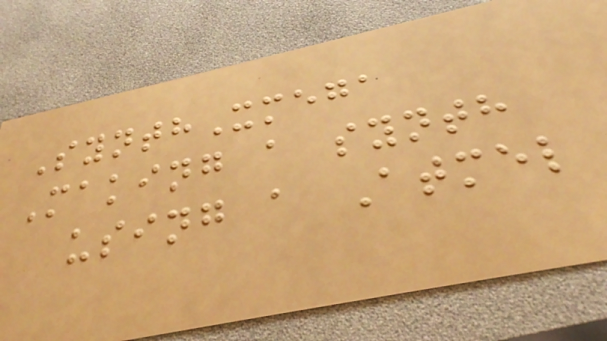SynthXmega
Making a synth
using a Atmel
